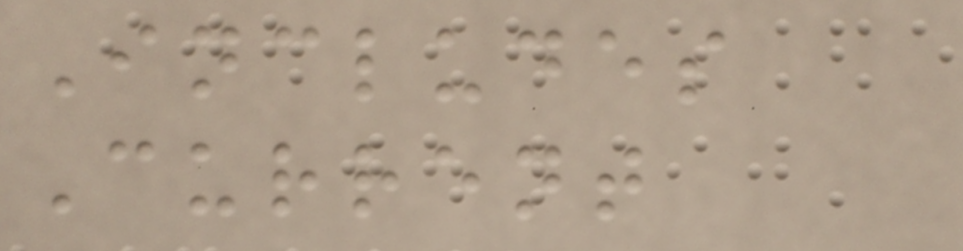Includes
Current
